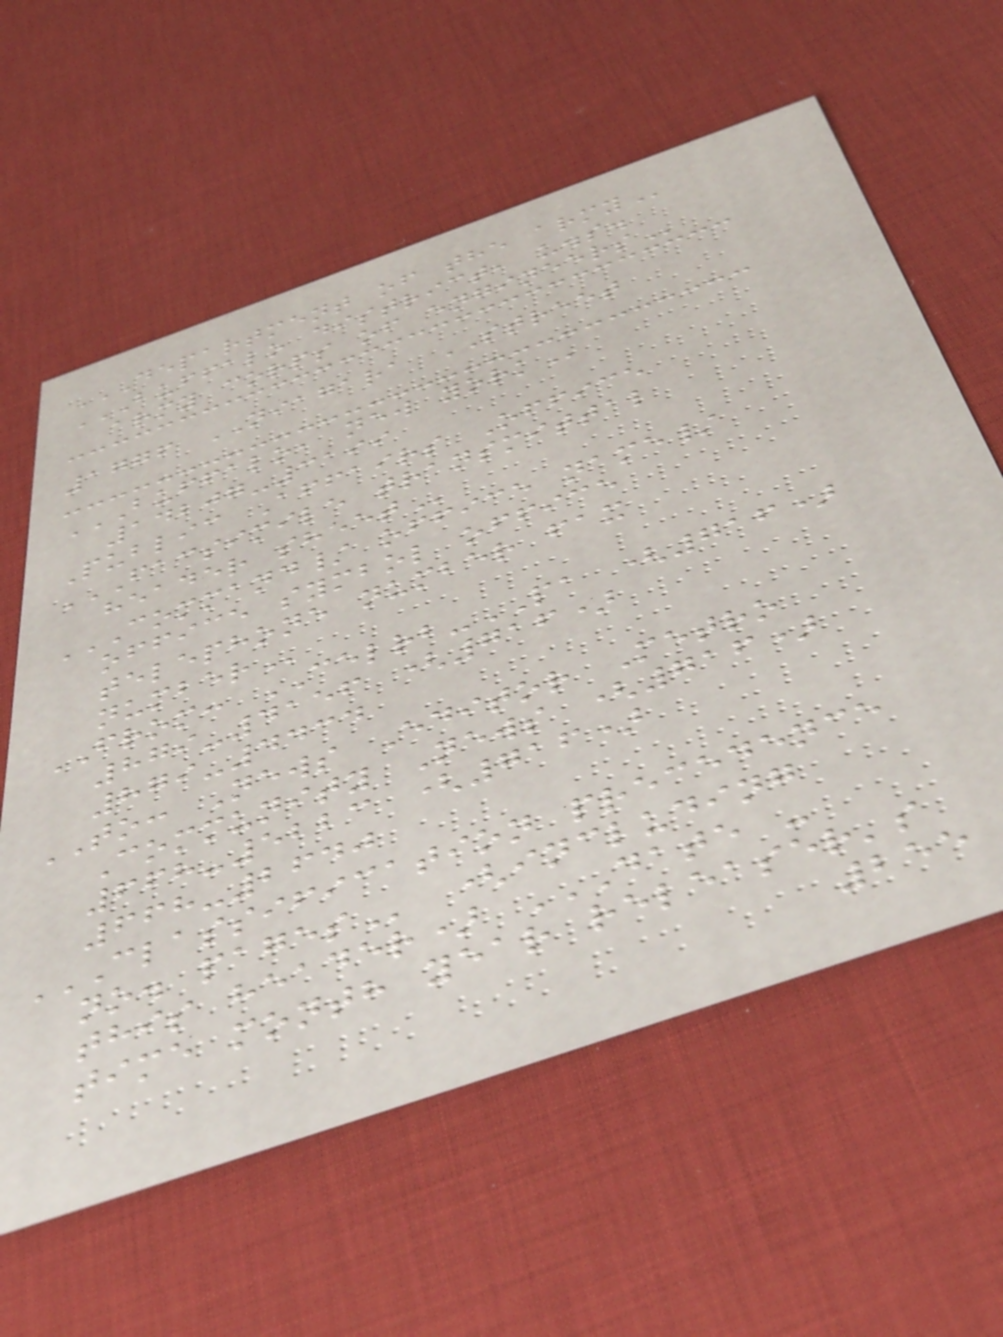DEPARTMENT OF THE ARMY
BUFFALO DISTRICT, U.S.
ARMY CORPS OF ENGINEERS
1776 NIAGARA STREET
BUFFALO, NEW YORK
14207-3199
Public Affairs Office
FACSIMILE TRANSMITTAL
HEADER SHEET
COMMAND/ OFFICE NAME/
OFFICE SYMBOL OFFICE
TELEPHONE NUMBER FAX
NUMBER
FROM: CELRB-PA (716)
879-4156 (716)
879-4434
TO: News Editor Metro
Community News (716)
668-5223 (716)
668-2640
CLASSIFICATION PRECEDENCE
NO. PAGES (including
this header) DATE -
TIME MONTH YEAR RELEASER'S
255
